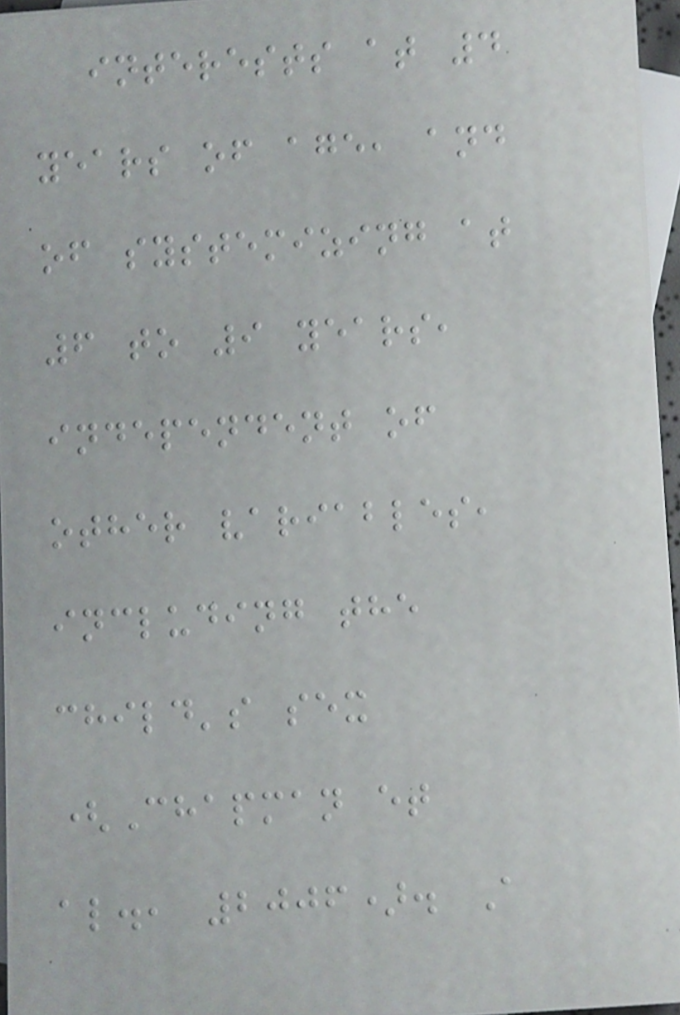interests at 4
years of age, and
of systemizing at
6 to 9 years,
independent of
other variables,
including the
child's sex
(Chapman et
al., 2006). A
